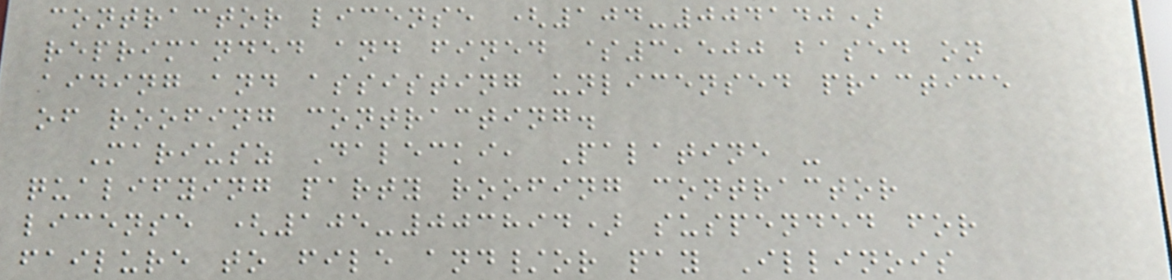contractor license (104-004140)
reprimanded and fined $3,500 based on
aiding and assisting unlicensed practice
of roofing contracting.
Mariusz Dalecki, Palatine -
qualifying party roofing contractor
license (105-003894) suspended for
failure to file and/or pay Illinois
